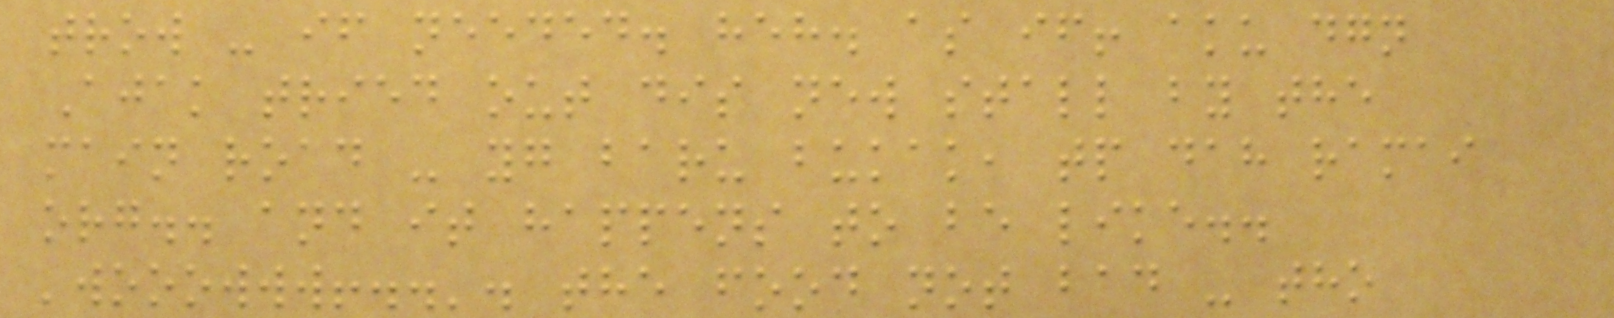trow - if needed. heh. as if! aku dgn
Ajak tried out dis new stall by the
main road - yg baru bukak, tp dah ramai
org.. and it happens to be like..
'wooowww!..'. the food not bad - tho
